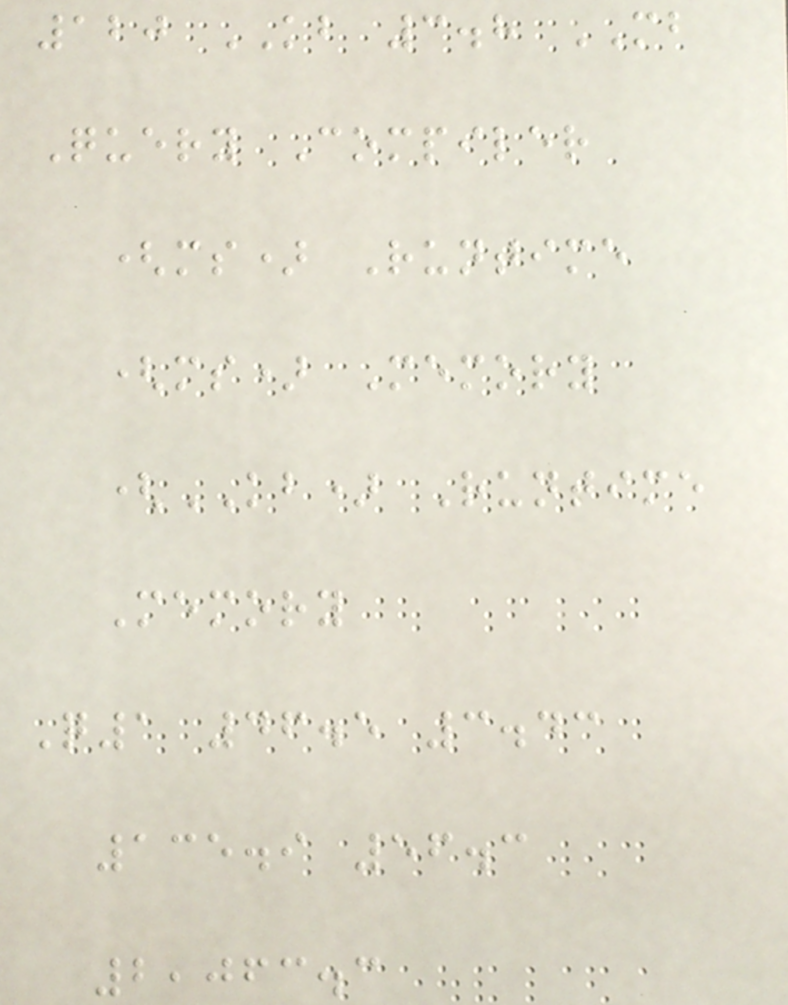120 KB 3.8 MB
Query Compiler
(ms) Runtime
(ms) Memory
(KB) Runtime
Memory
Q1 46.5 3.43
135.9 56.3
2,063.3
